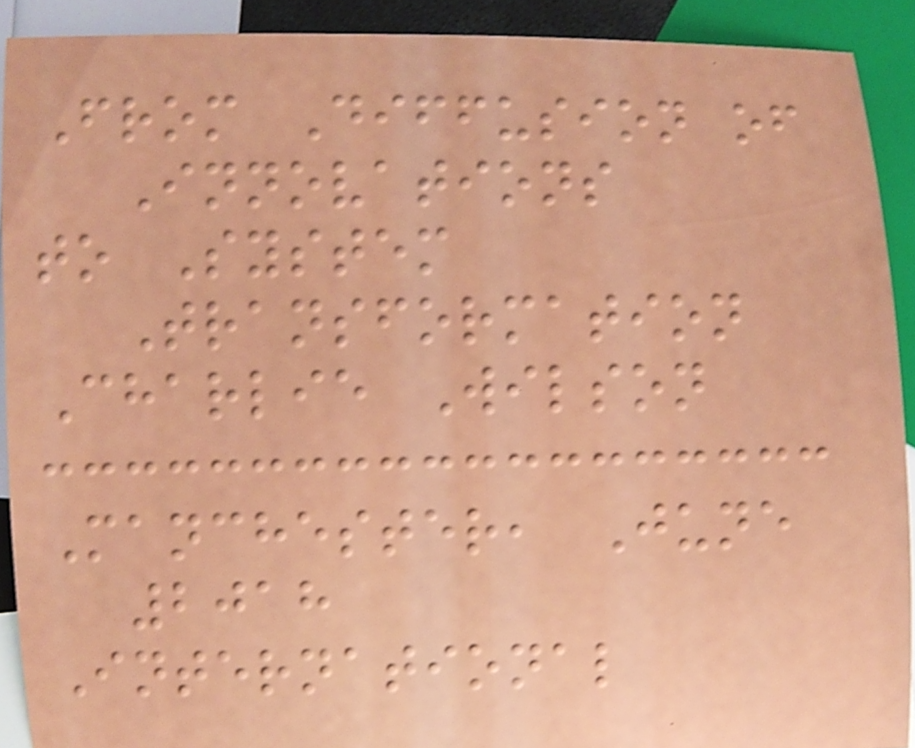From Diffusion of
Innovations
to System
Transformation
Charlie Wilson
Manchester, June
2018
International
